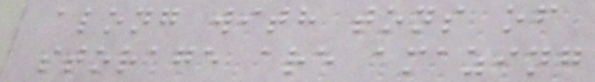along with tons of
storage are amazing
